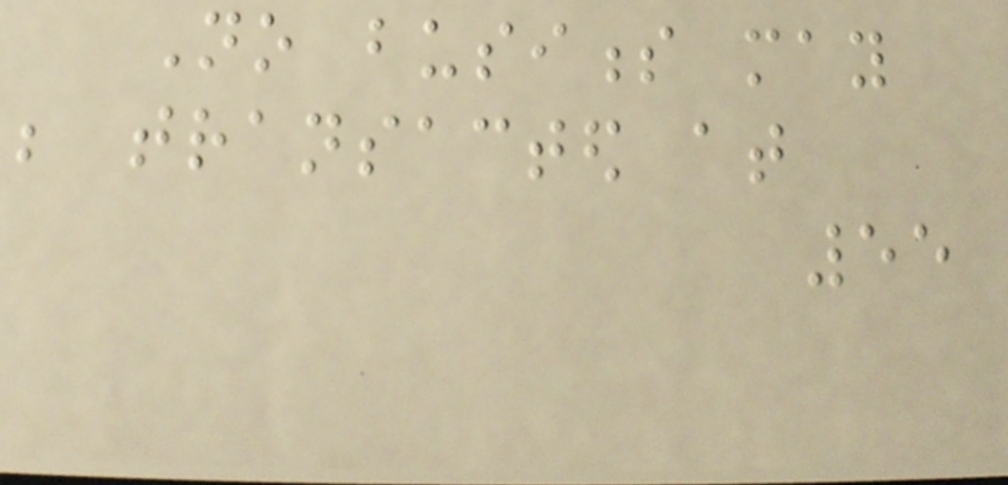No business may
be transacted at
55
